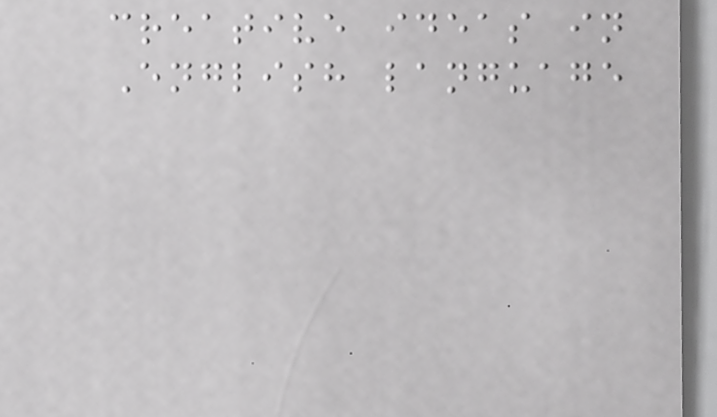creative ideas in
English language
